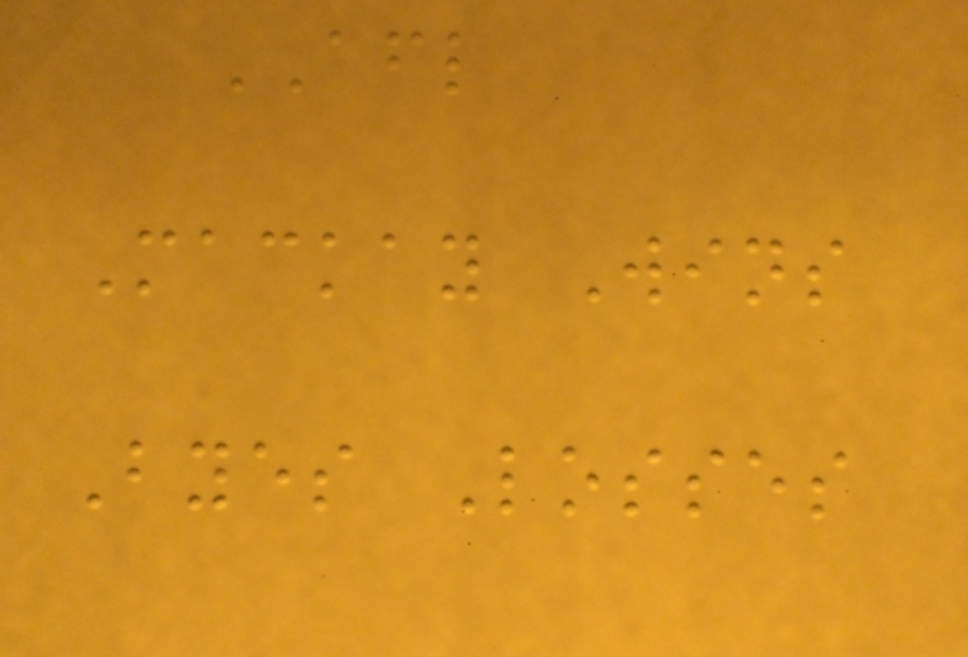AFL
Mackay Wins
Byes Losses
